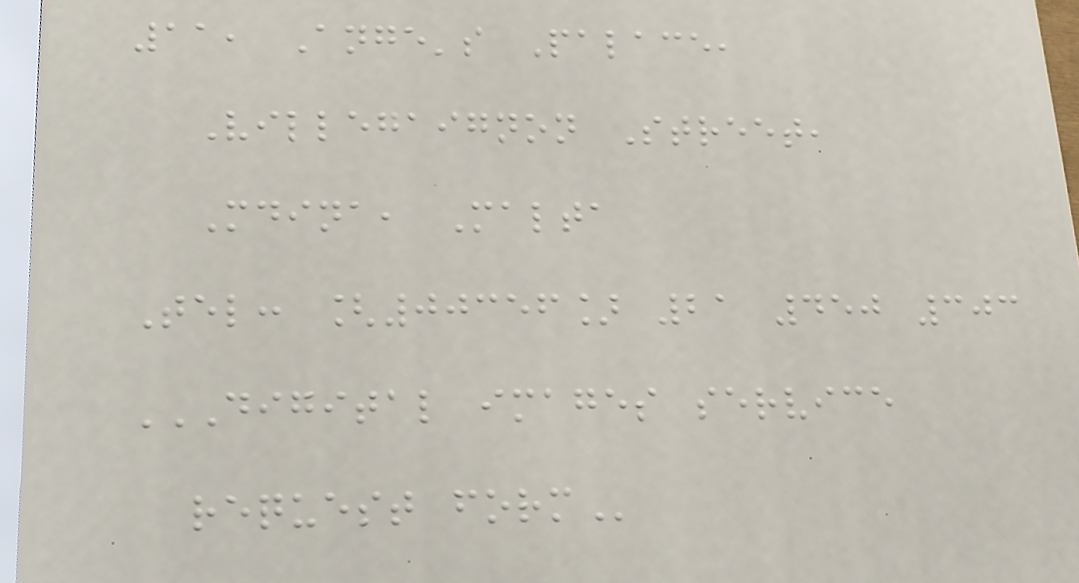11, Ange's Palace,
Villegaignon Street,
Mdina, Malta
Tel: [00356] 21 450 303
DIGITAL IMAGES SERVICE
REQUEST FORM
